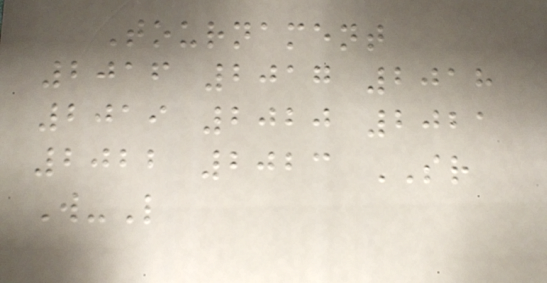Tournament
2016 2017 2018
2019 2020 2021
2022 2023 SR
W-L
